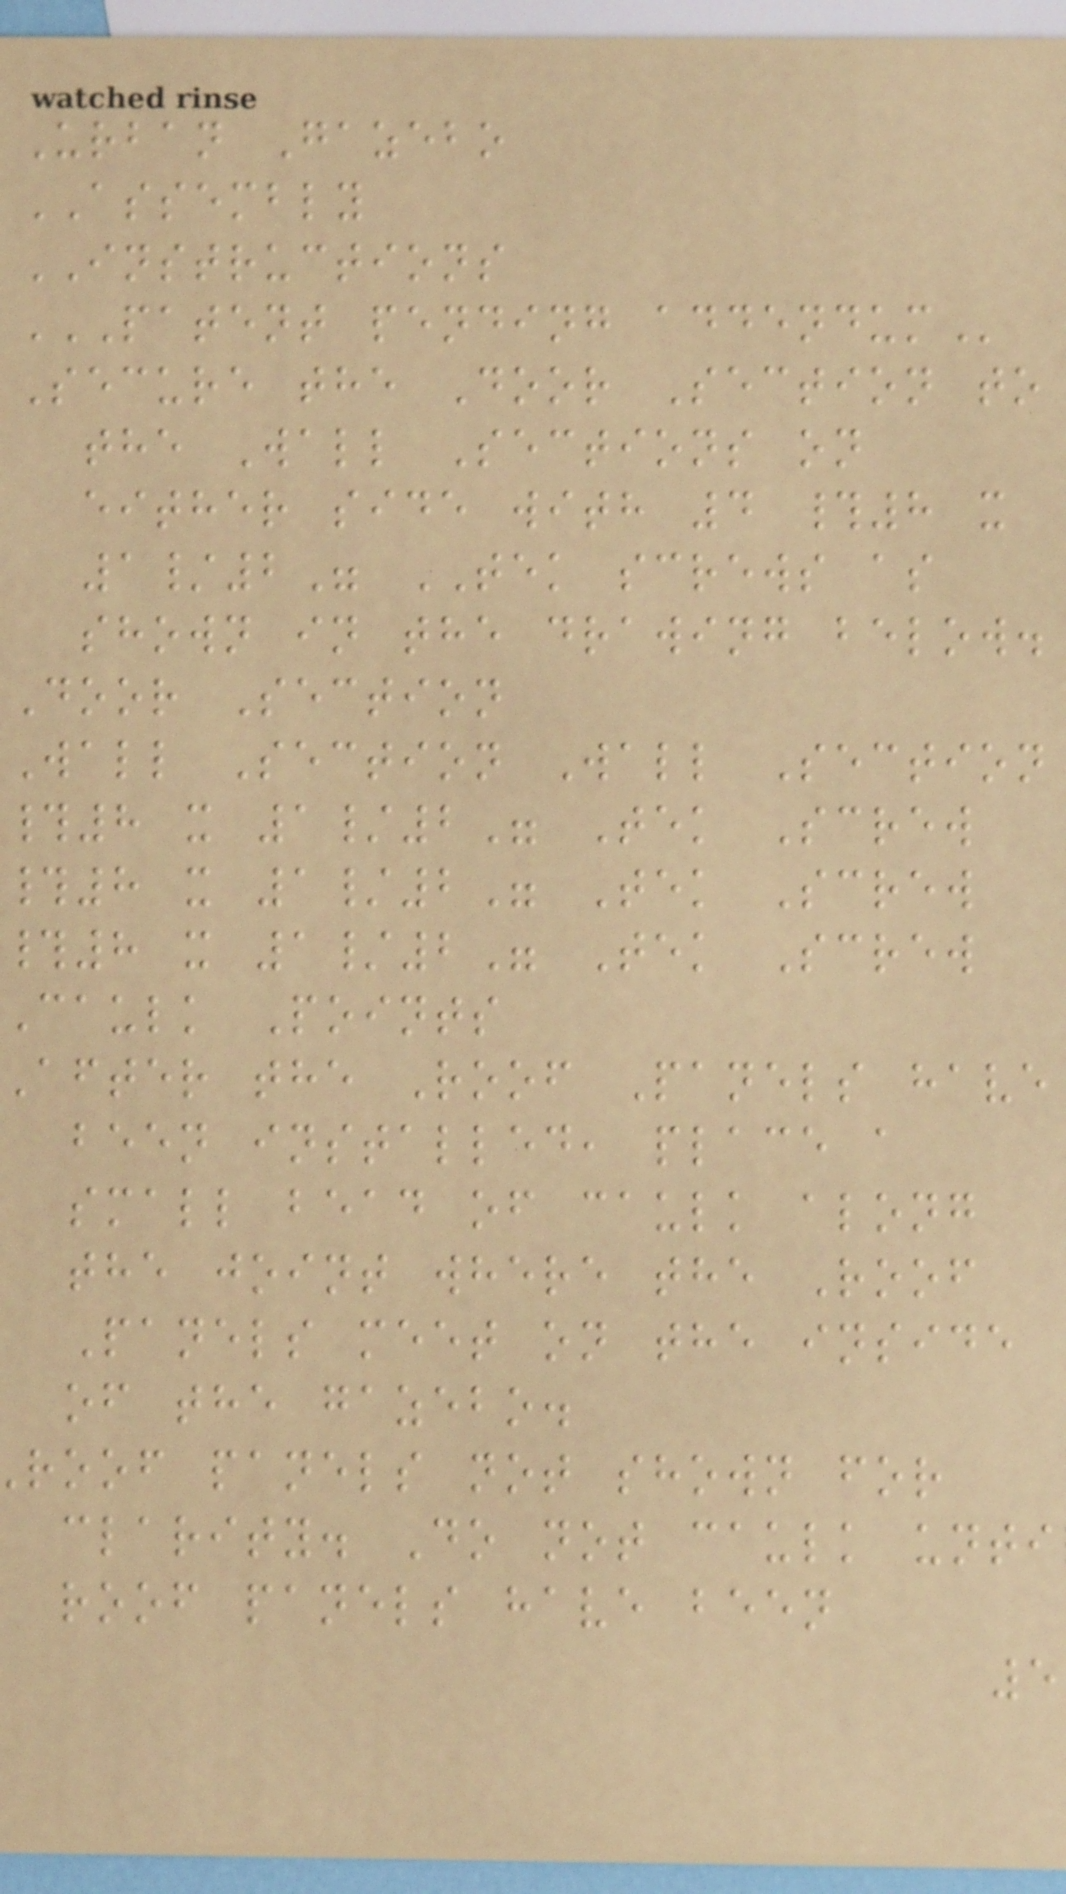Urban Gazebo
ASSEMBLY
INSTRUCTIONS
PATENT PENDING ADDENDUM
Secure the Door Section to
the Wall Sections on
either side with 4 #8 x
1/2" TEK screws as
shown in the drawing below.
Door Section
Wall Section Wall Section
#8 x 1/2" Tek Screw
#8 x 1/2" Tek Screw
#8 x 1/2" Tek Screw
Caulk Points
After the Roof Panels have
been installed, place a
small bead of caulk along
the joint where the Roof
Panels meet on the inside
of the gazebo.
roof panels not shown for
clarity. Do not caulk unti
roof panels have been
